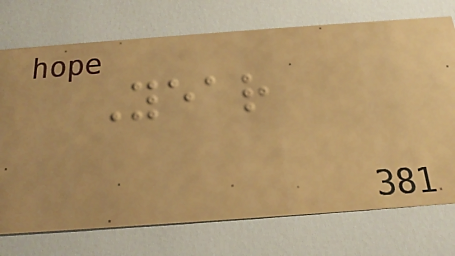Year
